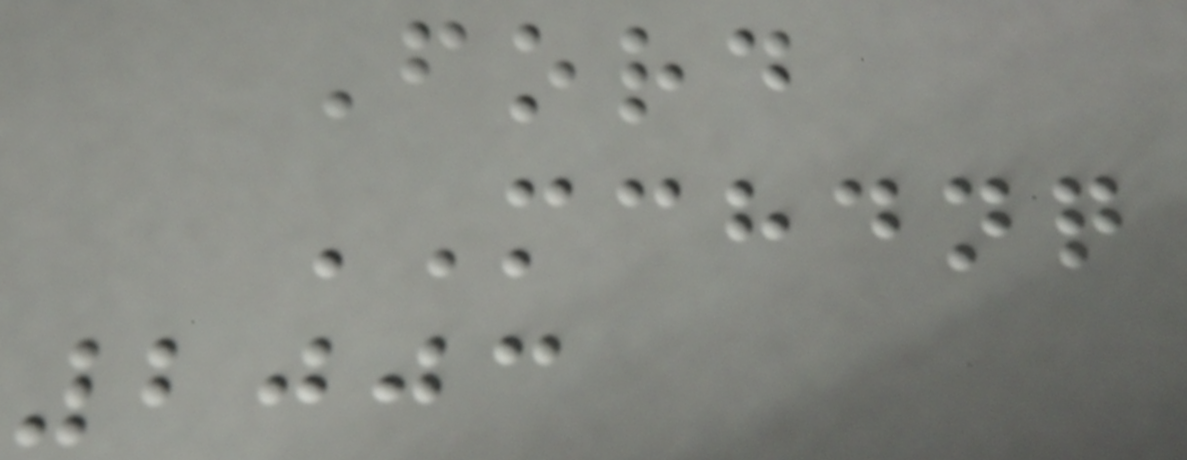Ford
MCHDNQ
2003
